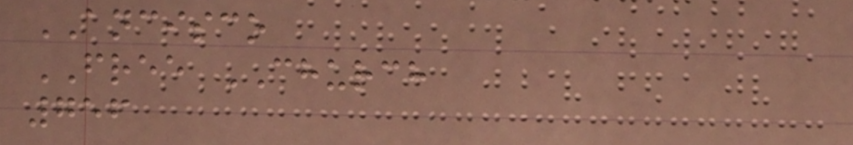ANCISCO
FREE CHURCH
756
